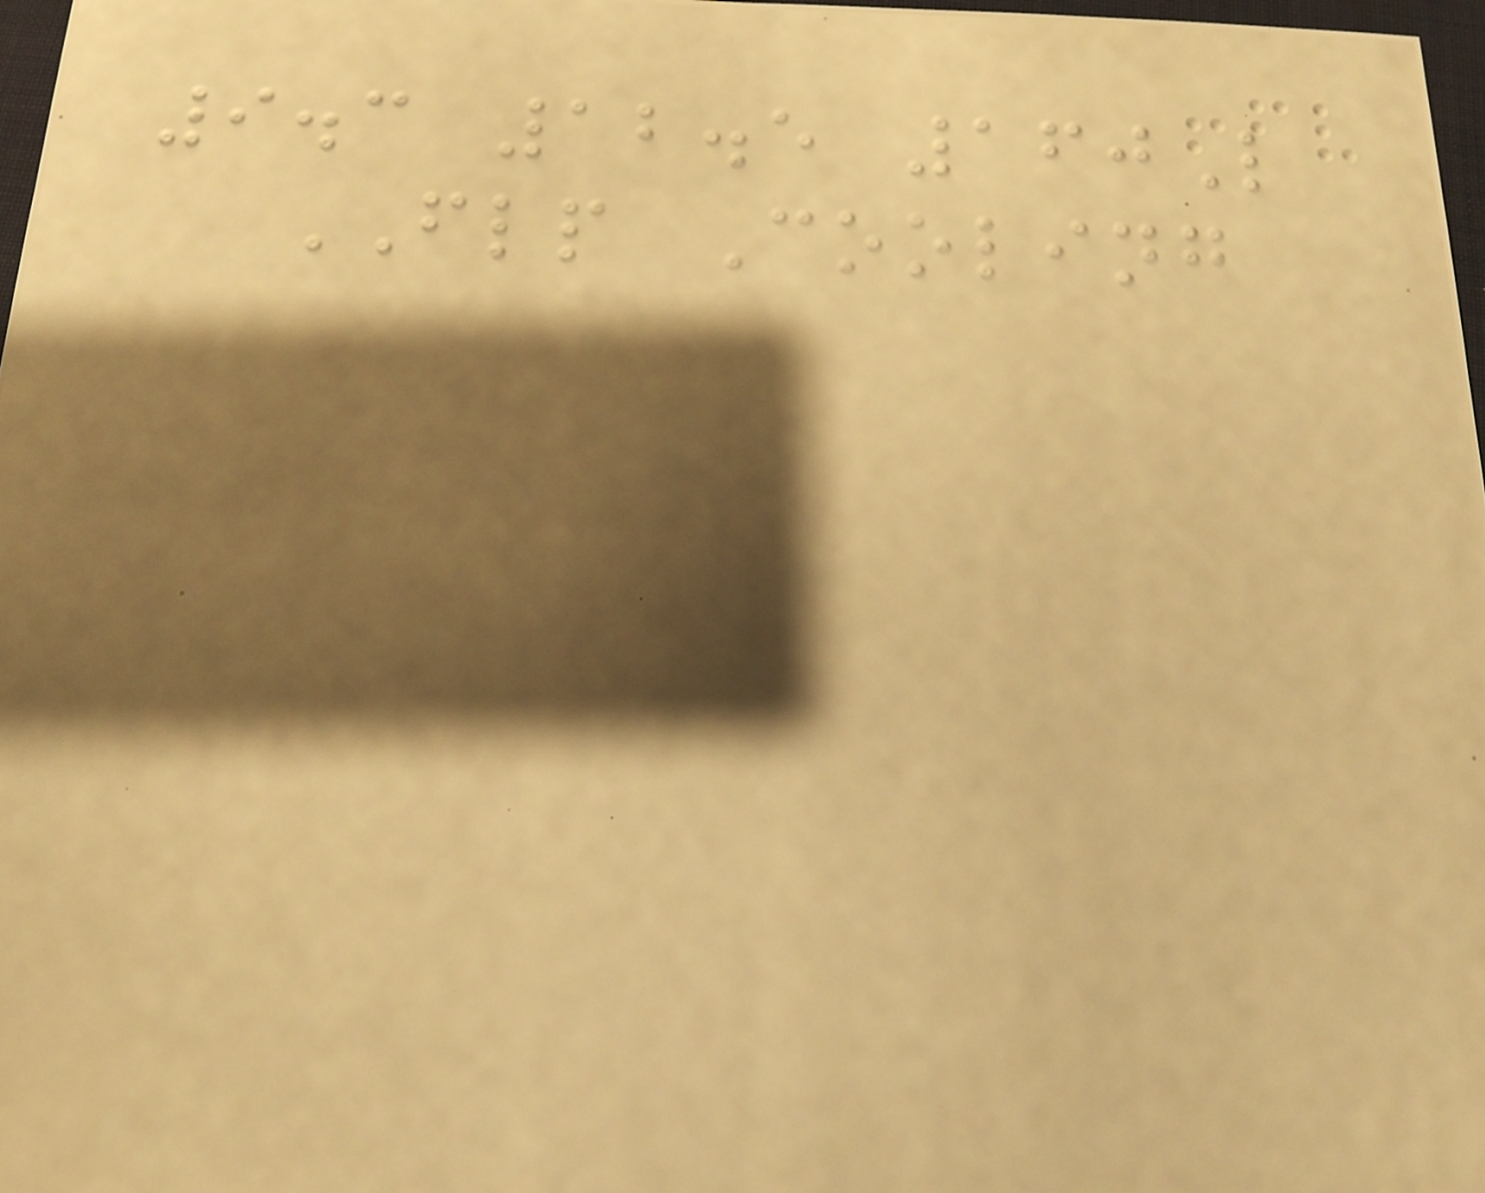9.3 12.5 160L
FLP Cooling
